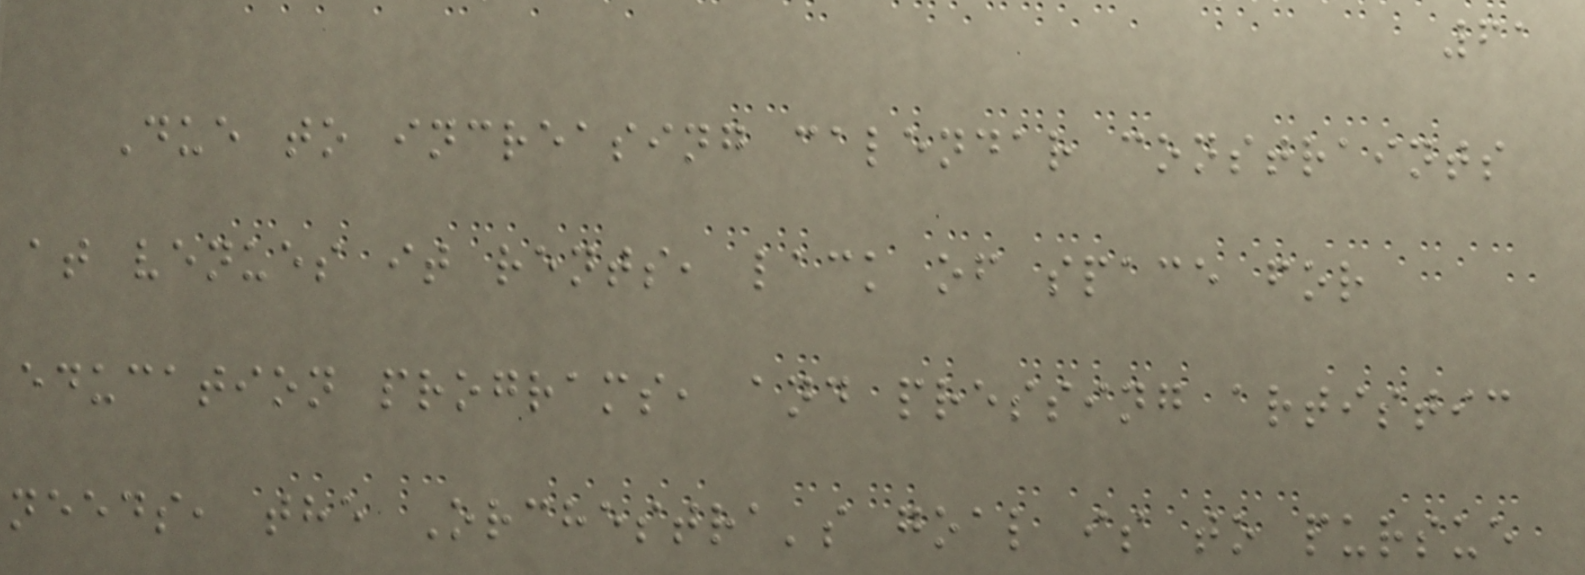61
Due to increasing calendar constraints
at venues it rents, lack of space for
education programs, and pressing artistic
needs, the Orchestra's goal is to pursue
